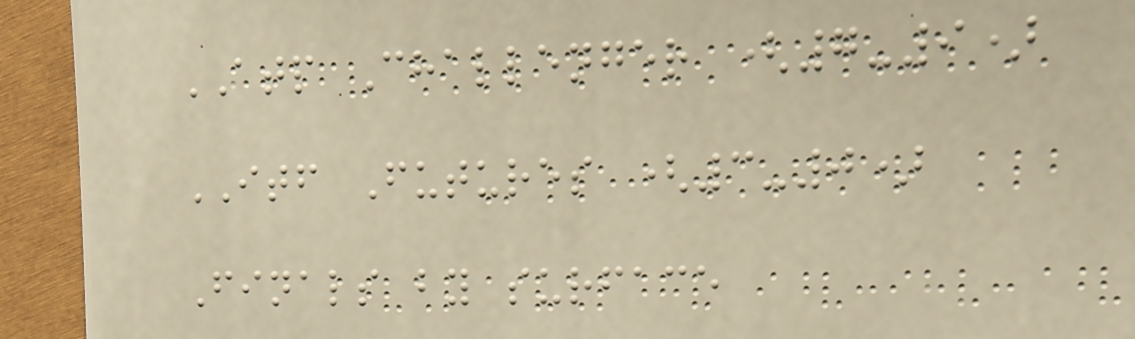ATP Challenger (7-9)
ITF Futures (3-0)
Finals by surface
